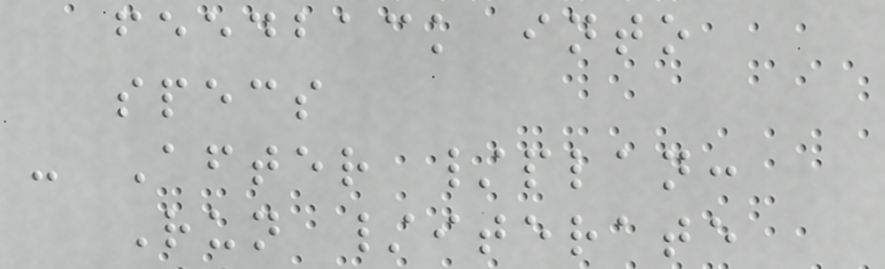feedback into
specs
- After /plan:
Run /iterate
